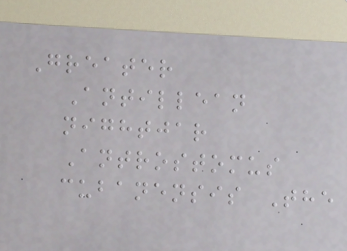Greater
Antillean
nightjar
Antrostomus
cubanensis The
